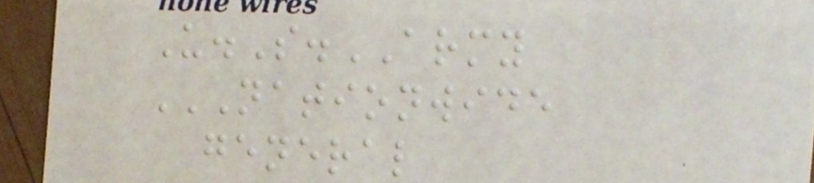U.S.ARMY
NATIONWIDE
GENERAL
